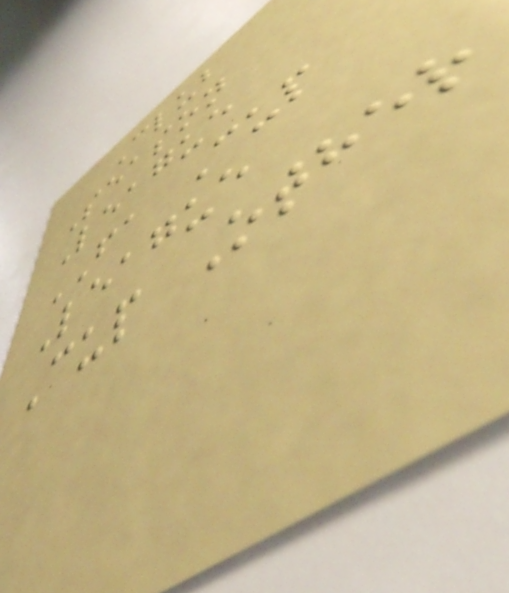Club
Season
League
FA Cup
League
Cup Other
